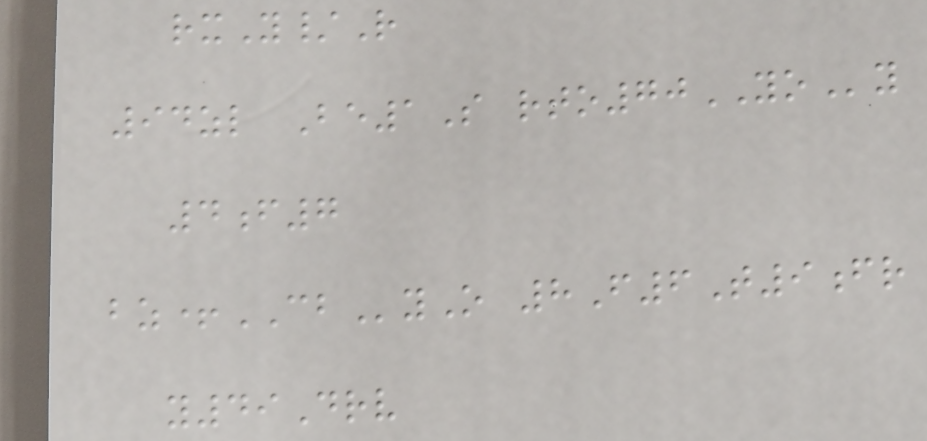rxY/R
94zl Be1S rto70YOy
4f7
bz+CByO 8F6T9fr
y49Drv
